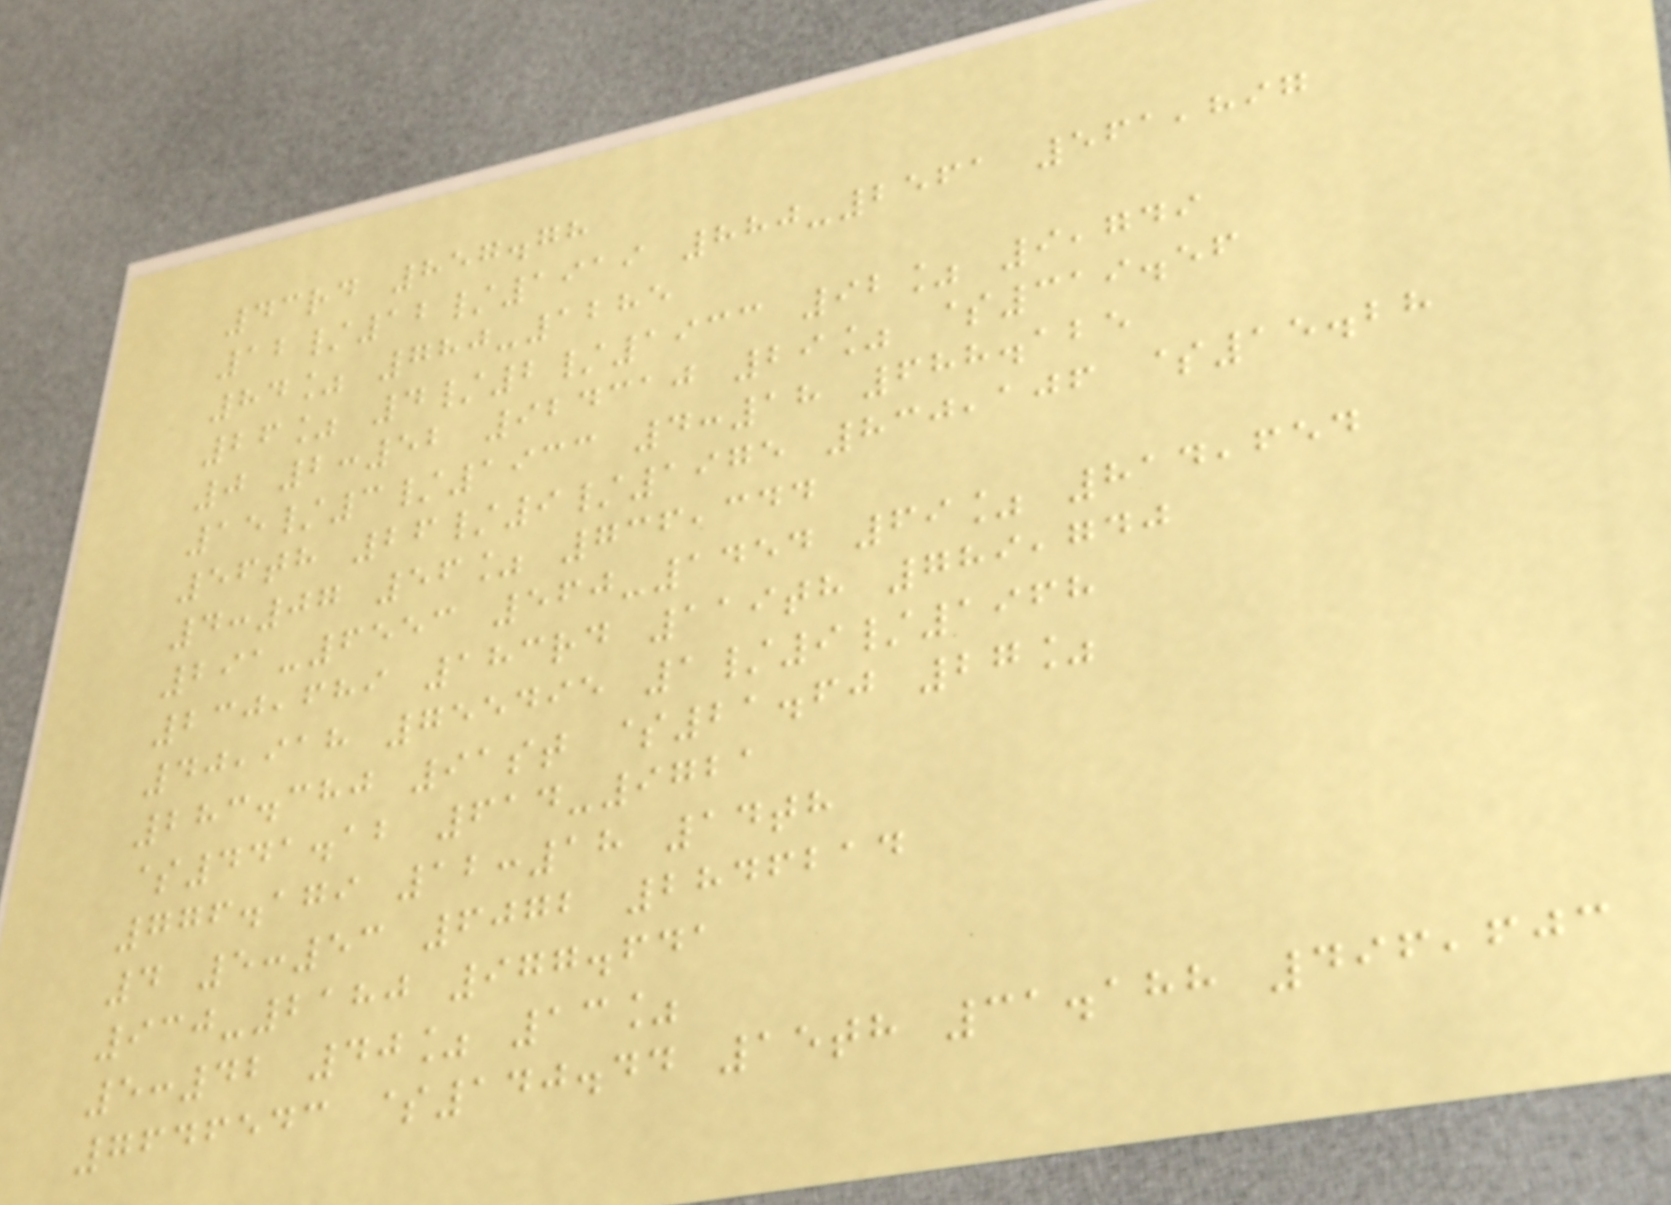43rd 857.78
12/12/1919 880-2561 561,897
84% 780-1285
26% 4/2/1933 92% 9,749
0 2:52 924310 29% $319.56
15/3/1933 4:18 688.125
56th 26/9/1975 830,106 $15.28
4:07 56% 736,344
291-6553 560-1454 69% 814,654
230,689 183rd 119th 789,740
40,918 755495 1/9/1968
283.380 91st $21.60 27%
$441.12 614-9721
776.179 12:18 14th
4 5:53 6072 2846214
930-2180 977.641
5:42 40% 13%
7646543 $140.44 15th 31.188 496,603
